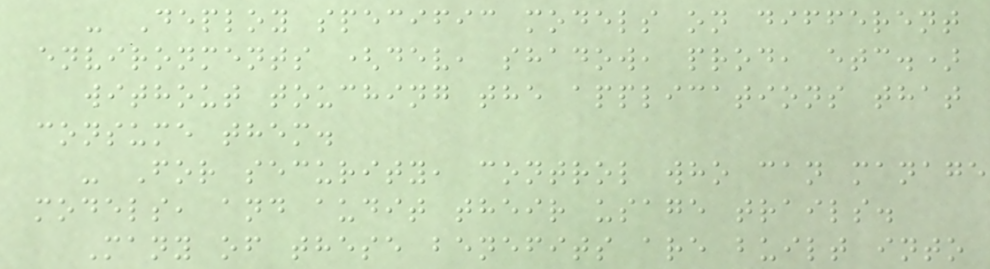- Deploy specific models on different
environments (dev, shadow, prod, etc.)
without touching the applications that
consume them.
- For security, control who can manage
models, and audit their usage trails.
Many of these benefits are built into
